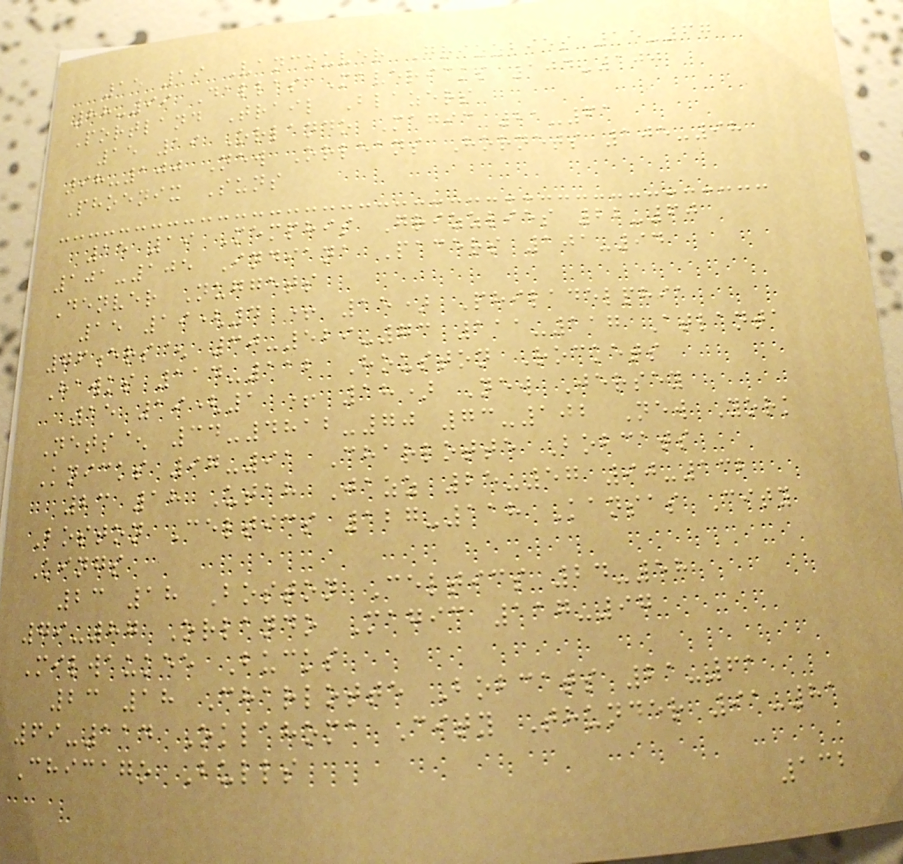15 19 Vancouver Grizzlies 15-67
88-99 Dallas Mavericks 104-100
Portland Trail Blazers
15 19 Orlando Magic 21-61
98-100 New Orleans Hornets 105-98
Phoenix Suns
15 19 Memphis Grizzlies 22-60
101-105 Indiana Pacers 101-94
Denver Nuggets
15 19(4 + 15) Philadelphia
76ers^ 30-529-73 111-117 Atlanta
Hawks 114-112 Houston Rockets
15 19(1 + 18) New Jersey
Nets^ 34-4812-70 73-102 New York
Knicks 97-91 Charlotte Bobcats
23 18 Utah Jazz 25-57 90-132
Boston Celtics 127-118 Kansas City
Kings
23 18 Boston Celtics 24-58
79-87 Orlando Magic 117-97
Milwaukee Bucks
23 18 Charlotte Bobcats 21-61
69-114 Oklahoma City Thunder 91-81
Chicago Bulls
132
